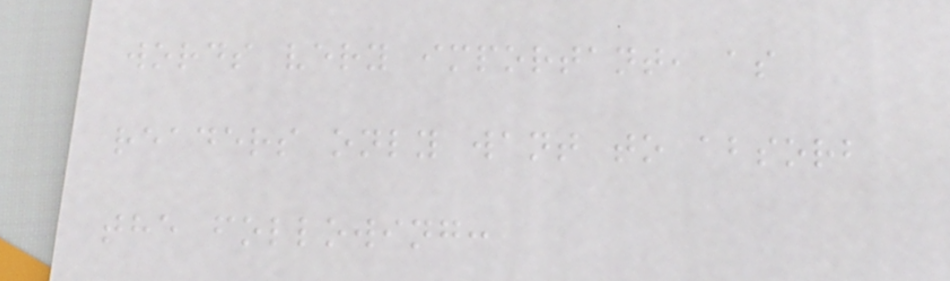words very important, as
readers only want to absorb
the following:
